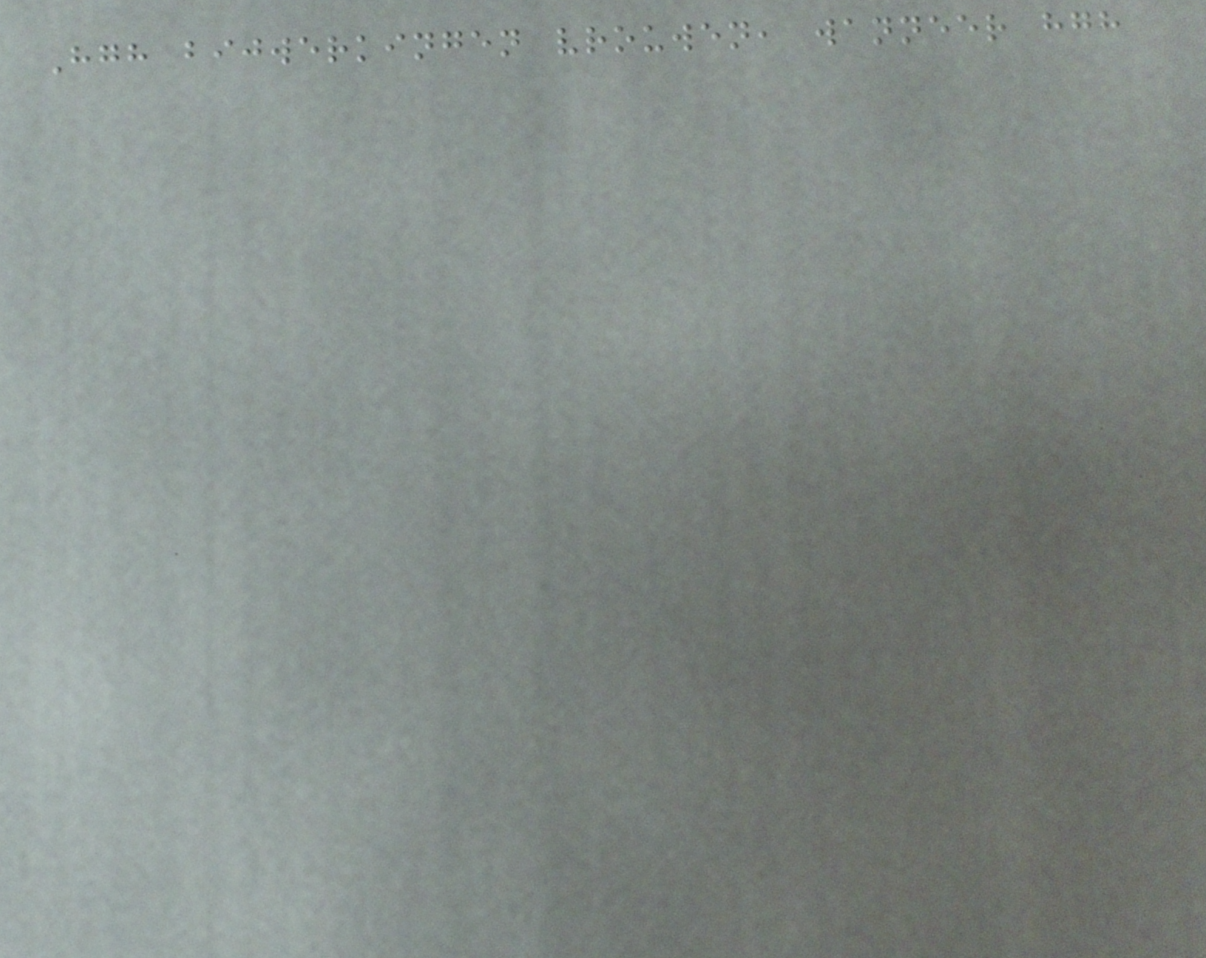Hgh bijwerkingen vrouwen, wanneer hgh
